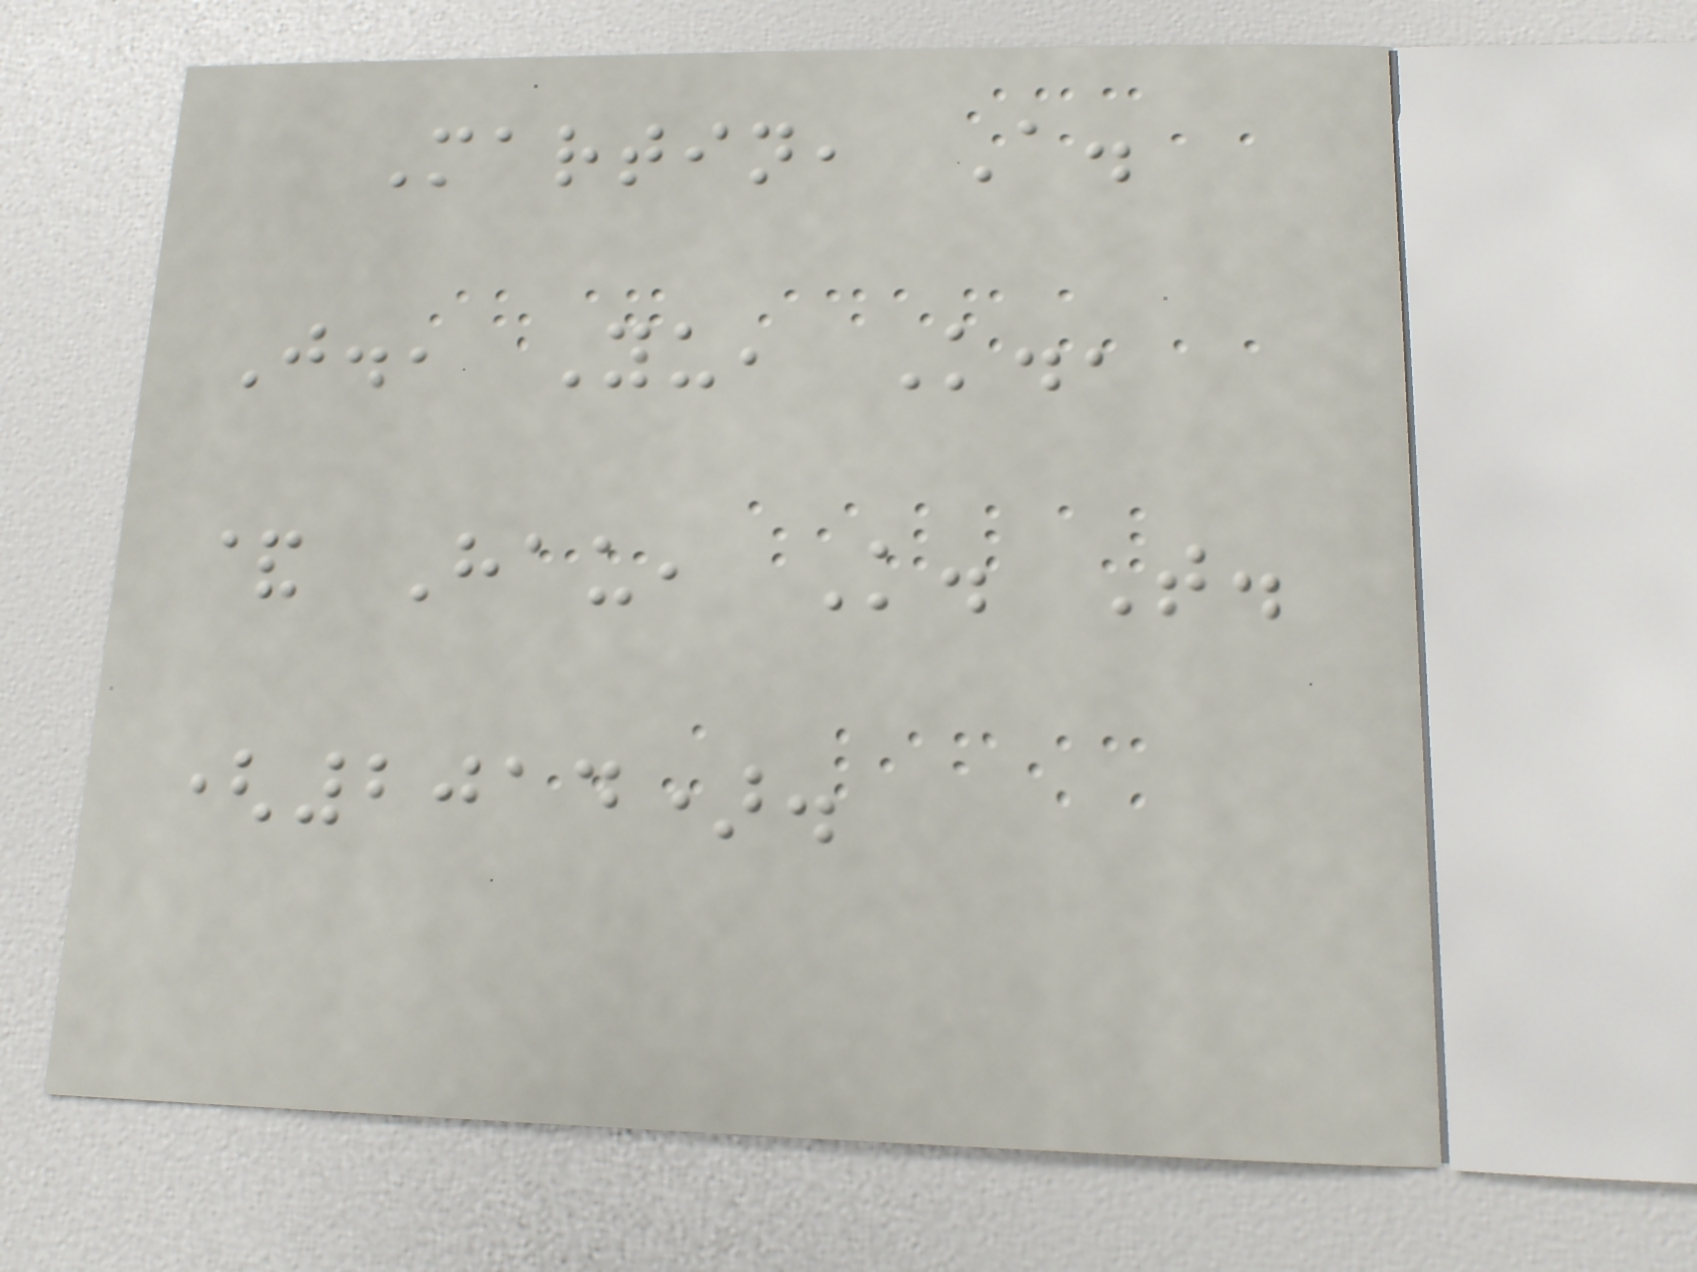Martin, A.
J., Yu, K.,
& Hau, K. T.
(2014).
